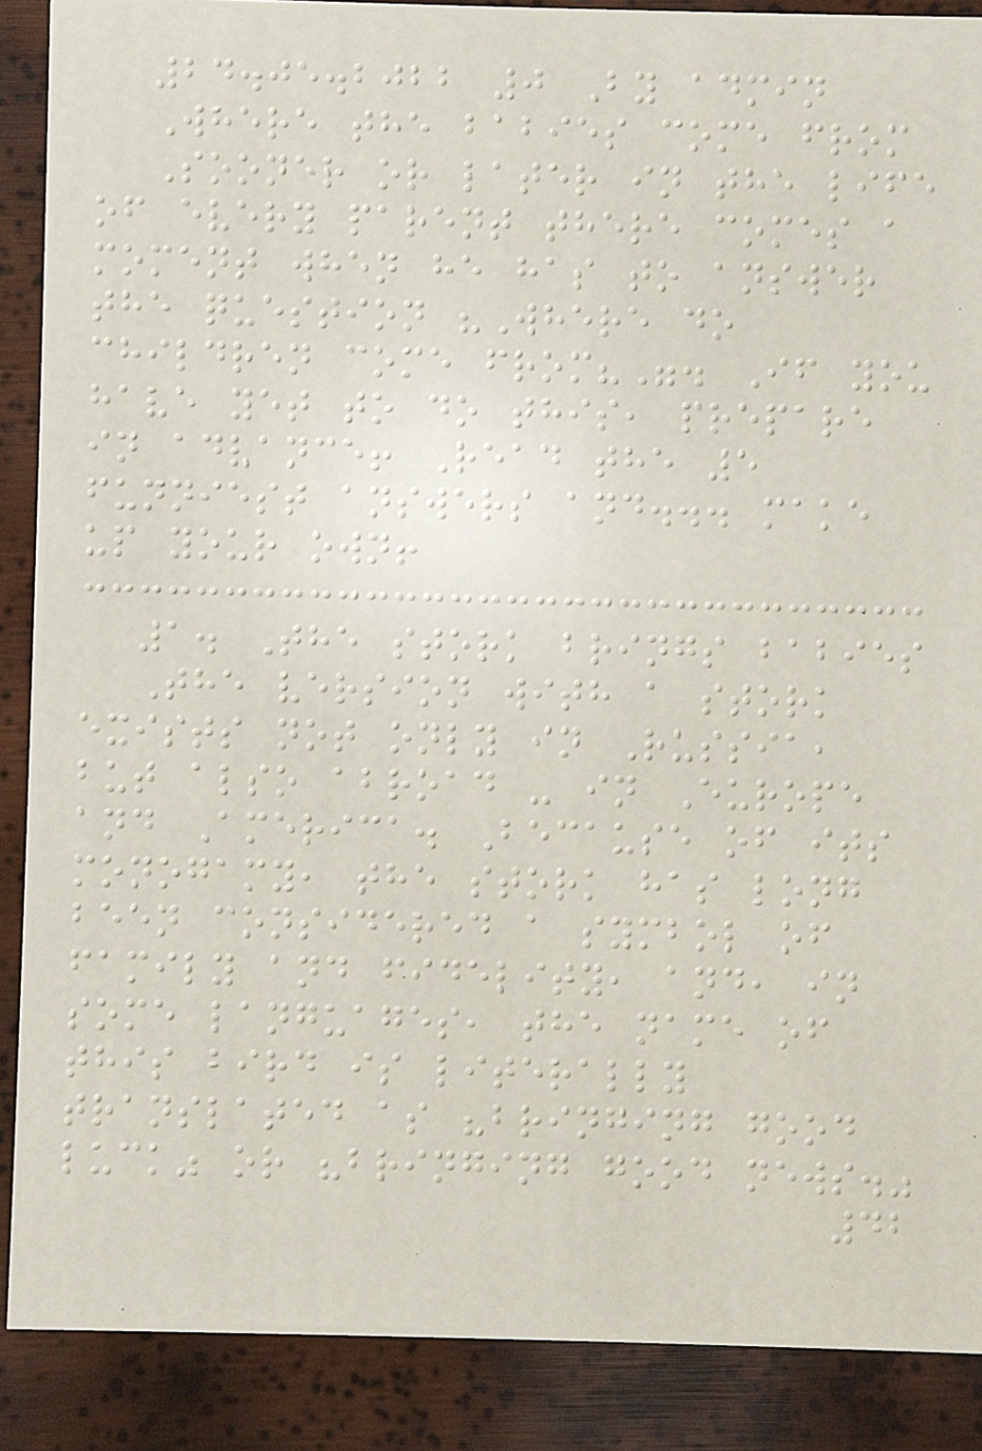24.05.2022 0 By admin
Where the babies come from
Sooner or later in the life
of every parent there comes a
moment when he has to answer
the question "Where do
children come from?". If you
have yet to do this, prepare
in advance! Read the 5
funniest answers and... make
up your own!
1. The stork brings babies
The version with a stork
exists not only in Russia,
but also abroad - in Europe
and America. Because of its
monogamy, the stork has long
been considered a symbol of
family and fidelity, and, in
some languages, the name of
this bird is literally
translated as "bringing good
luck" or "bringing good news."
42
